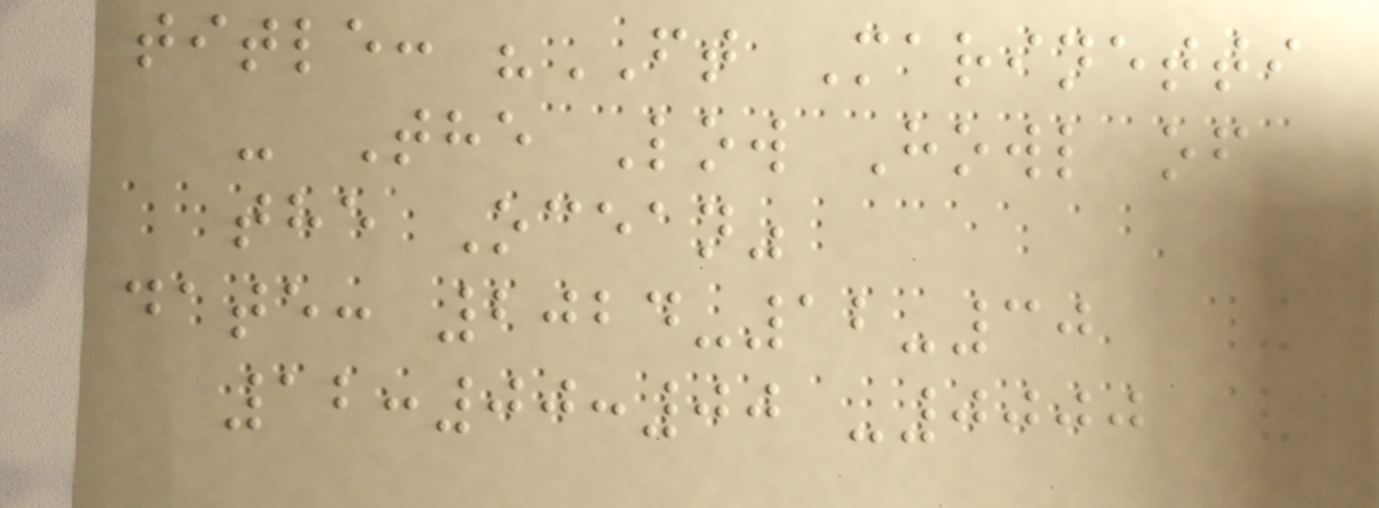title: "FT Marinetti
- The Low Howl of
the Ocean"
date: 2024-12-30
12:00:00 -0000
